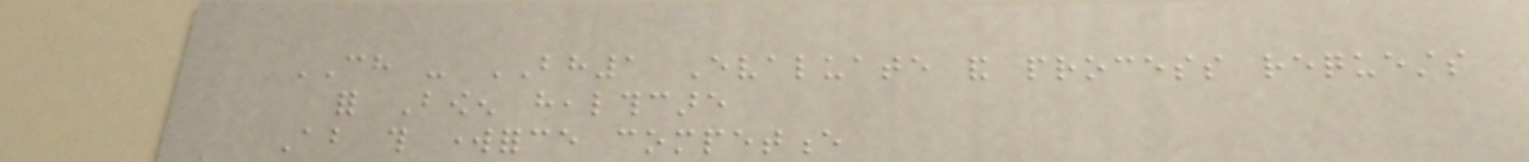CH - BH1 Evaluate and process requests
for Bowen healthcare
About this workforce competence
